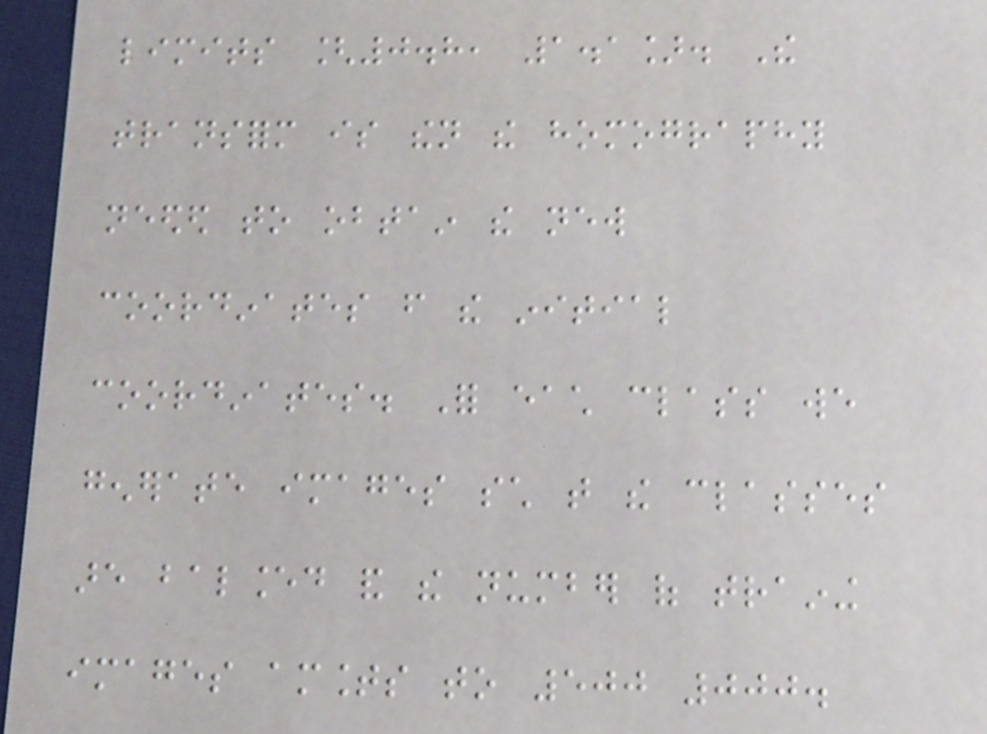limits [0.8, 1.1]. The
transform is then the homography
needed to obtain the new
coordinates from the initial
coordinates. For each class we
generate images such that the classes
are balanced and the number of training
images amounts to 500 000.
